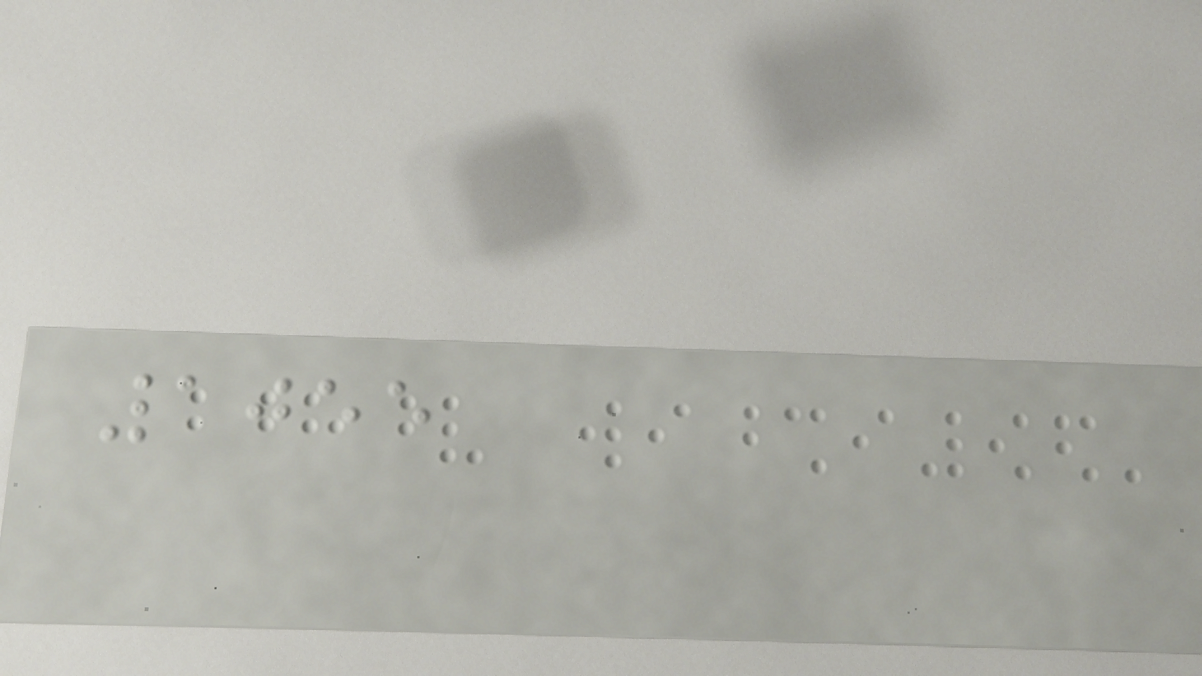1055
